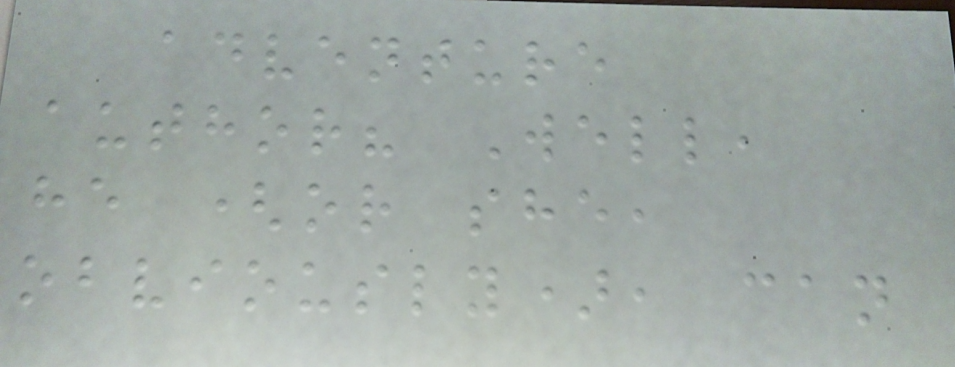adventure
author? Well,
he (or she,
obviously), can
